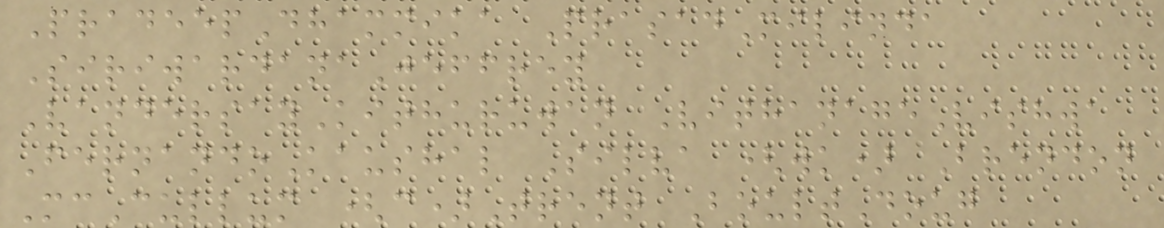PradeepDhammika PrasadMilinda
SiriwardanaJeffrey
VandersayKithuruwan VithanageVishwa
FernandoKaushal Silva (wk) Brendon
McCullum (c)Trent BoultDoug
